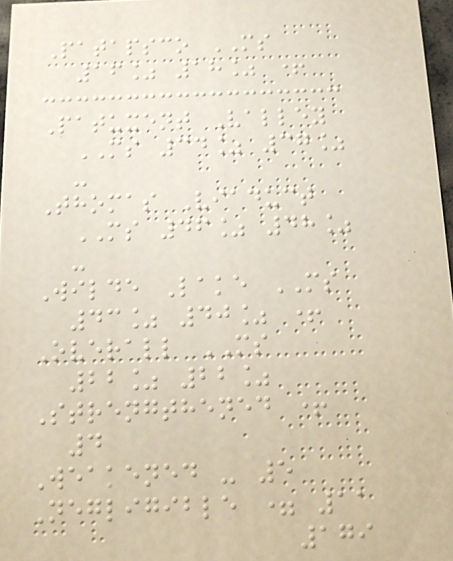Patapsco MS
16% 18% +
Patuxent Valley
MS 34% 37%
-
Thomas Viaduct
MS 46% 48%
-
Wilde Lake MS
43% 40% +
Overall MS
22% 22%
Strengthened +
4
Weakened - 5
Negligible = 11
179
